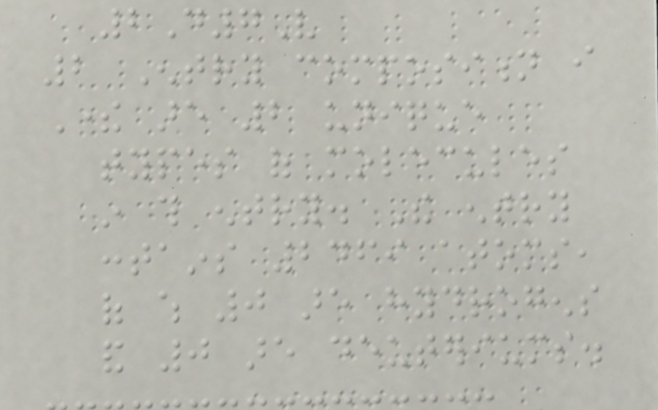2D7V
2 Entry composition i
There are 2 unique
types of molecules
in this entry. The entry
contains 2469 atoms,
of which 0 are hydrogens
and 0 are deuteriums.
